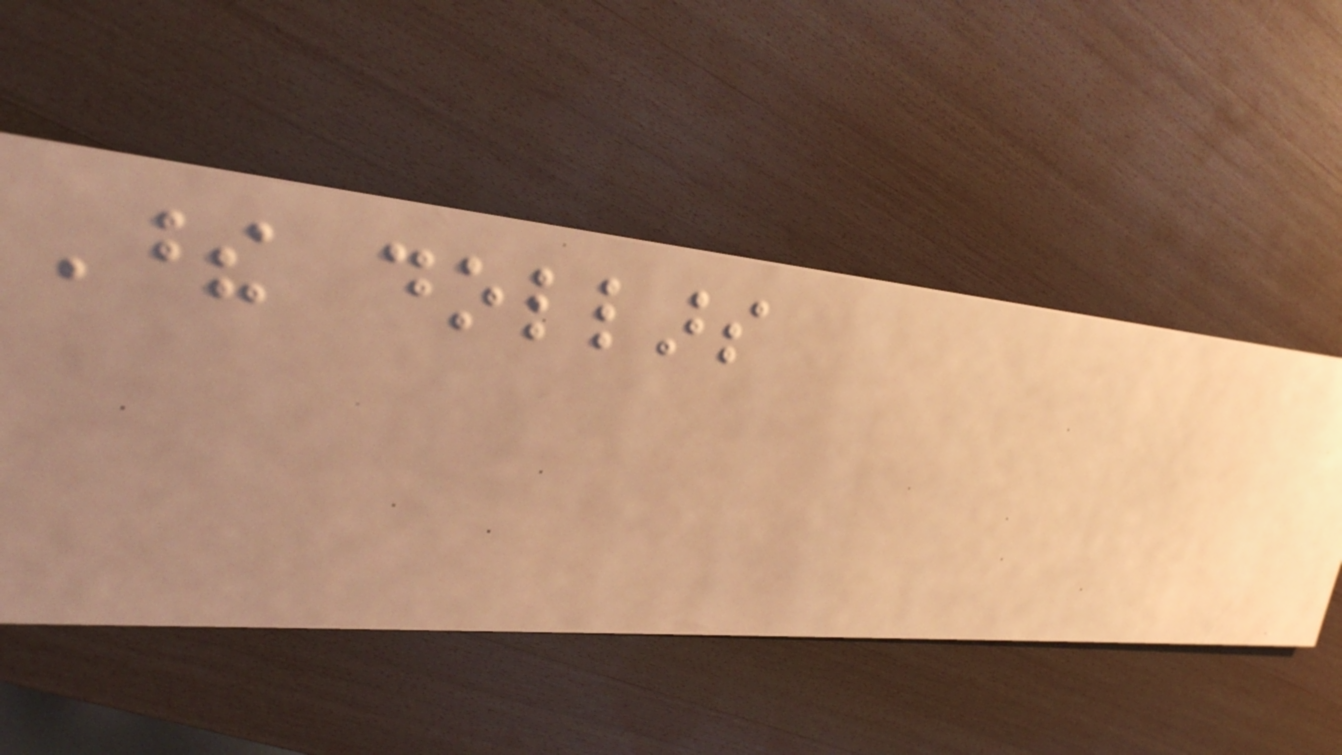These dollars
